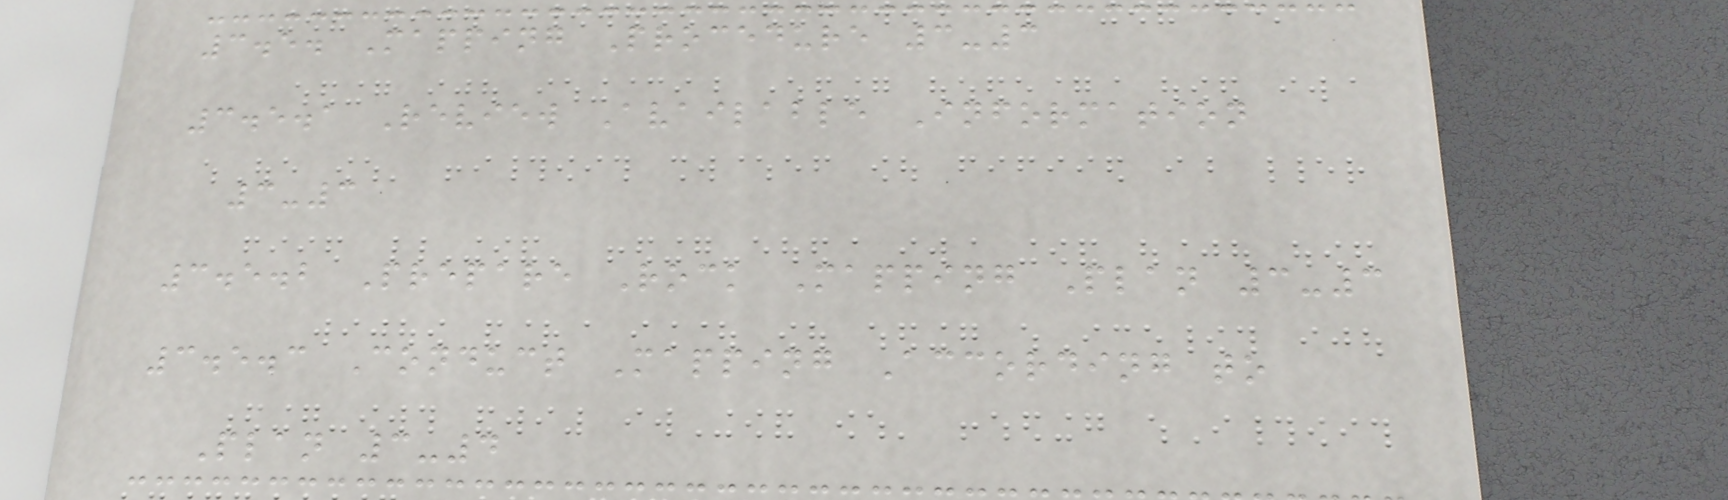3.5. Mapping Procedure 3-3
3.5.1 Review Available Information
3-3
3.5.2 Prepare Rock Mapping Plan 3-3
3.5.3 Conduct Mapping According to
Plan 3-4
